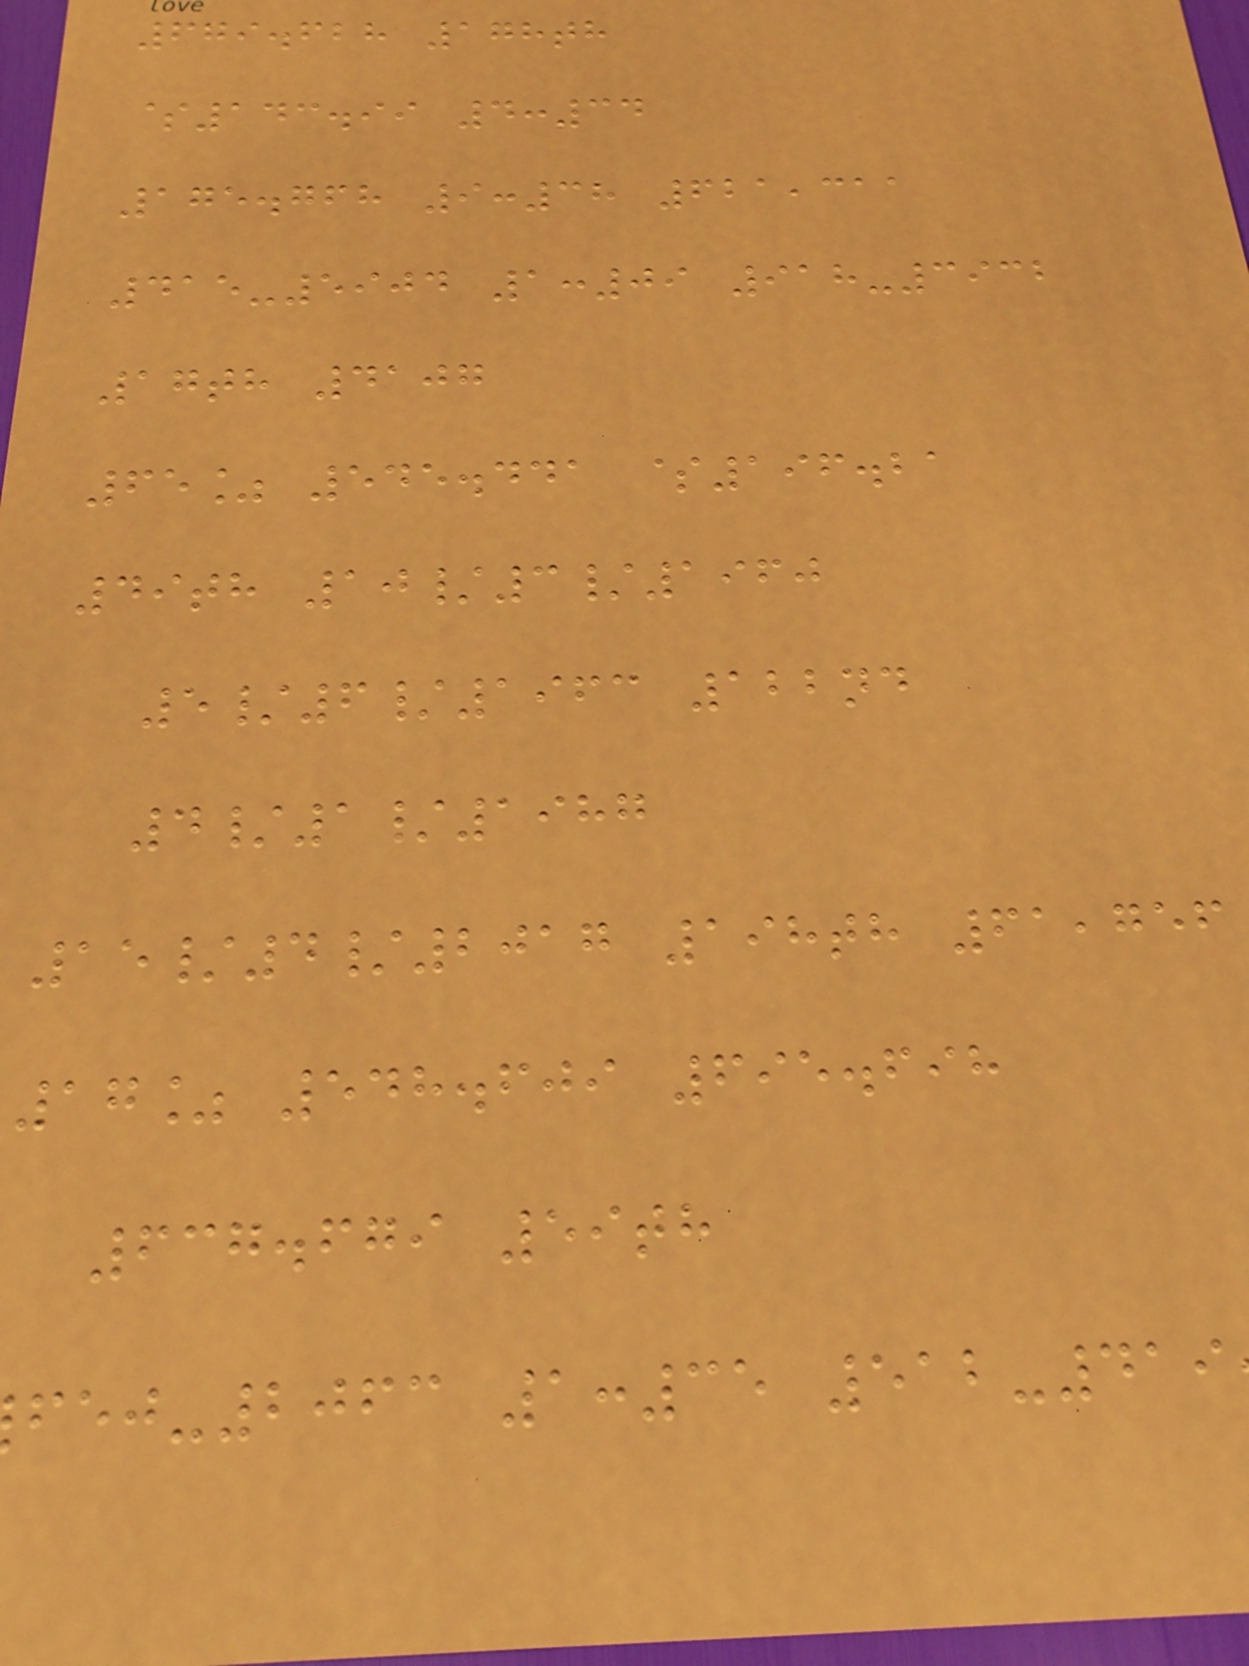679.628 178th
$143.99 4:34
175.768 9:38 621,311
415-5904 1:09 918-3932
17th 4107
65% 545.441 $196.21
49th 10/3/1960
5/6/1963 122nd
4/1/1987
15/4/2017 198th 61,756
17% 548.609 695.698
637.679 59th
-2063 1:35 512-419
